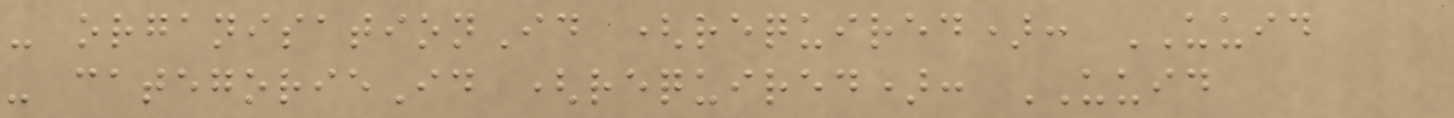- organisationId (required): UUID
- categorieId (required): UUID
